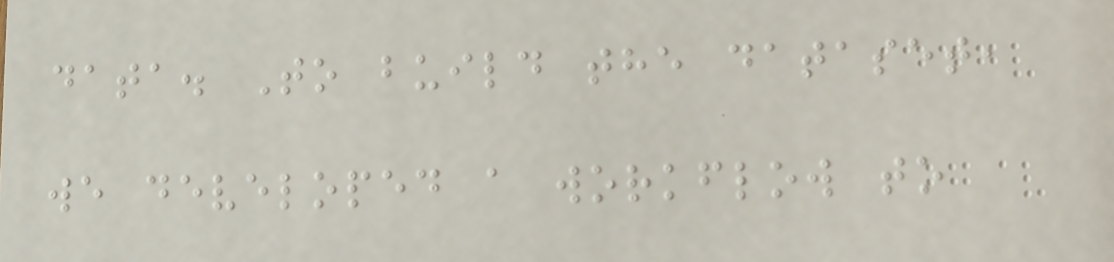data. To build the dataset,
we developed a workflow to
